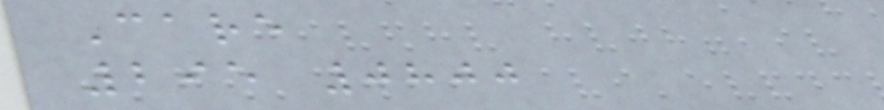Care
295 0800
